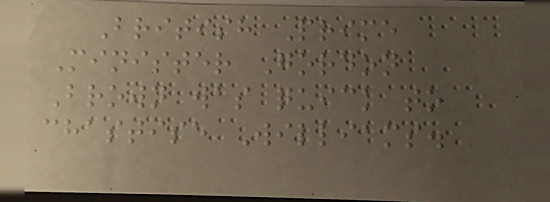British Prime
Minister Gordon
Brown was quick to
chastise Williams.
